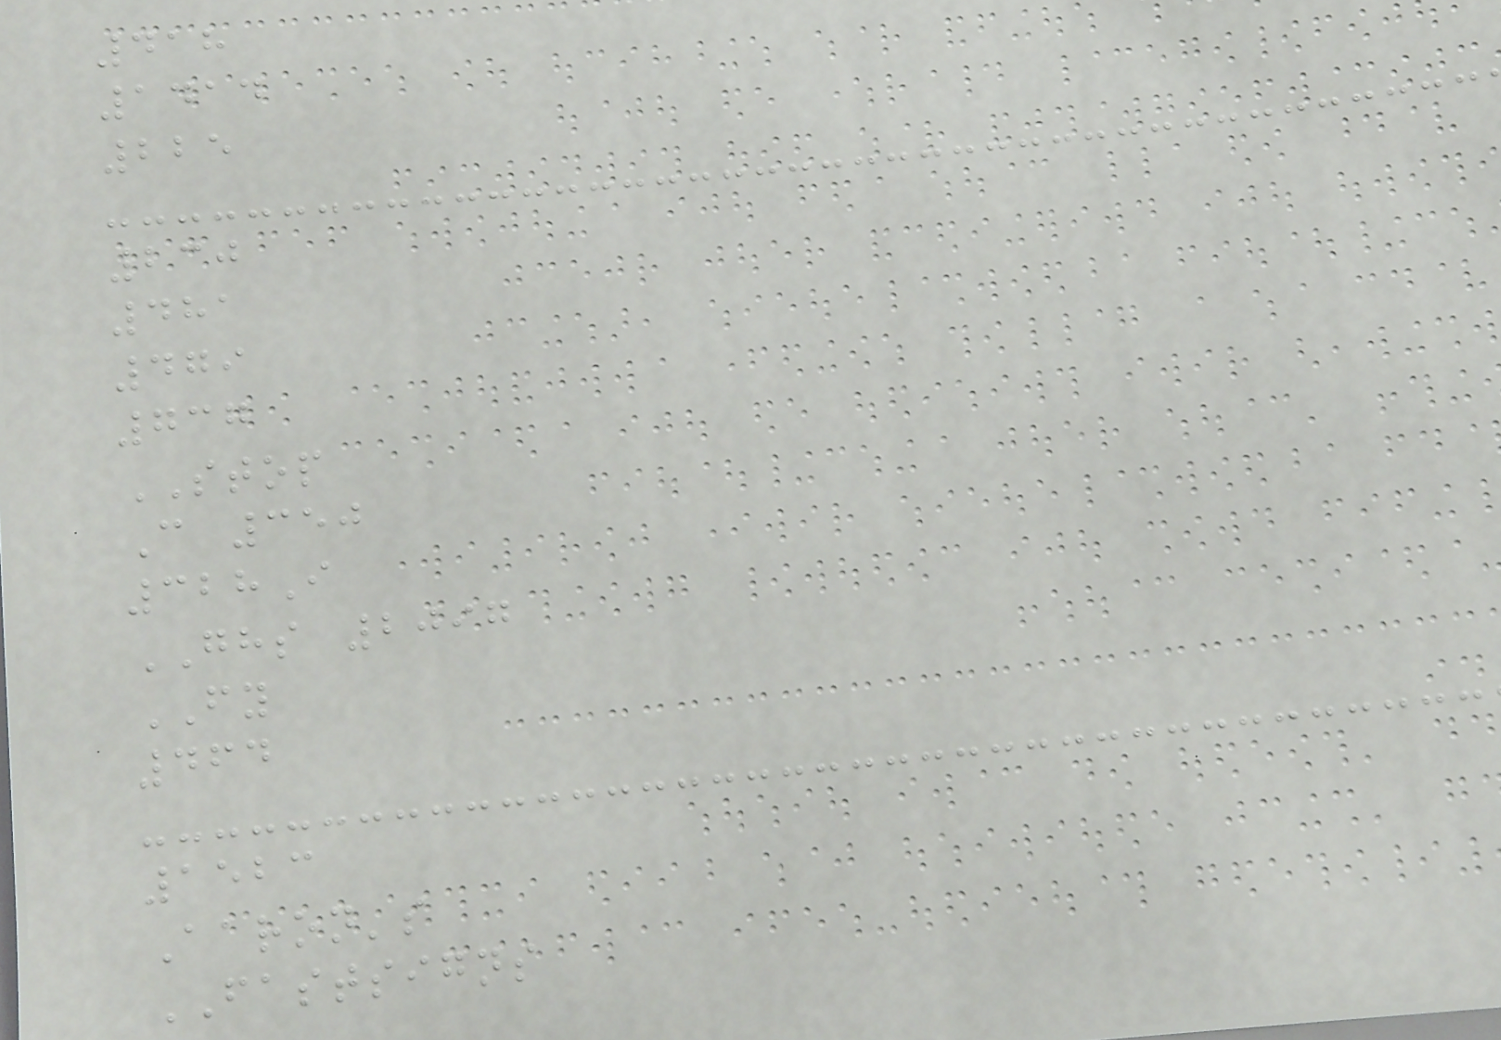418
1414
225
230
481
479
737
STOP
C 350
328I
GHS 2097
FY
464
1523
Aaron's
FASTSIGNS
